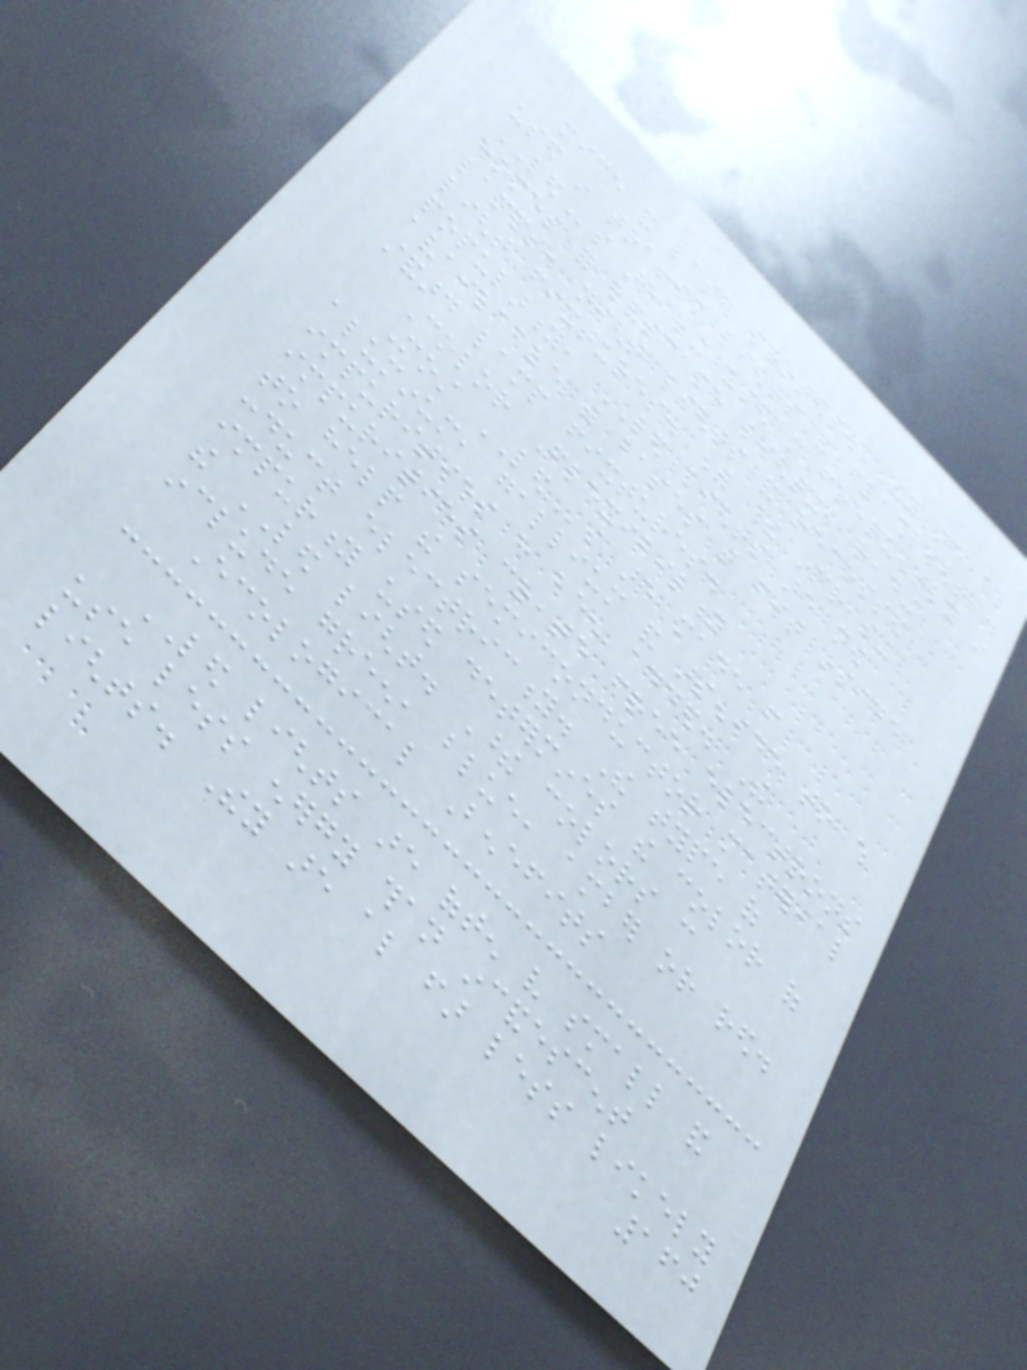mice and laser printers. They are also
used in traffic lights and flashlights.
LEDs are being used more frequently in
homes for landscape lighting, reading
lamps, night lights and recessed
light fixtures. With their increasing
popularity, LED lights are now
available with bases that fit inside
standard lamp fixtures.
Color Flexibility
Most LEDs are made from
aluminum, gallium and arsenide to which
impurities have been added. The
impurities create free electrons
to help the semiconductor material
conduct electricity. The type of
impurity used determines the color of
the LED light. These colors can
include green, blue, amber or red.
Ecological Benefits
LED lights are often very small and
use less energy than incandescent
lights. They are also far less likely
160
